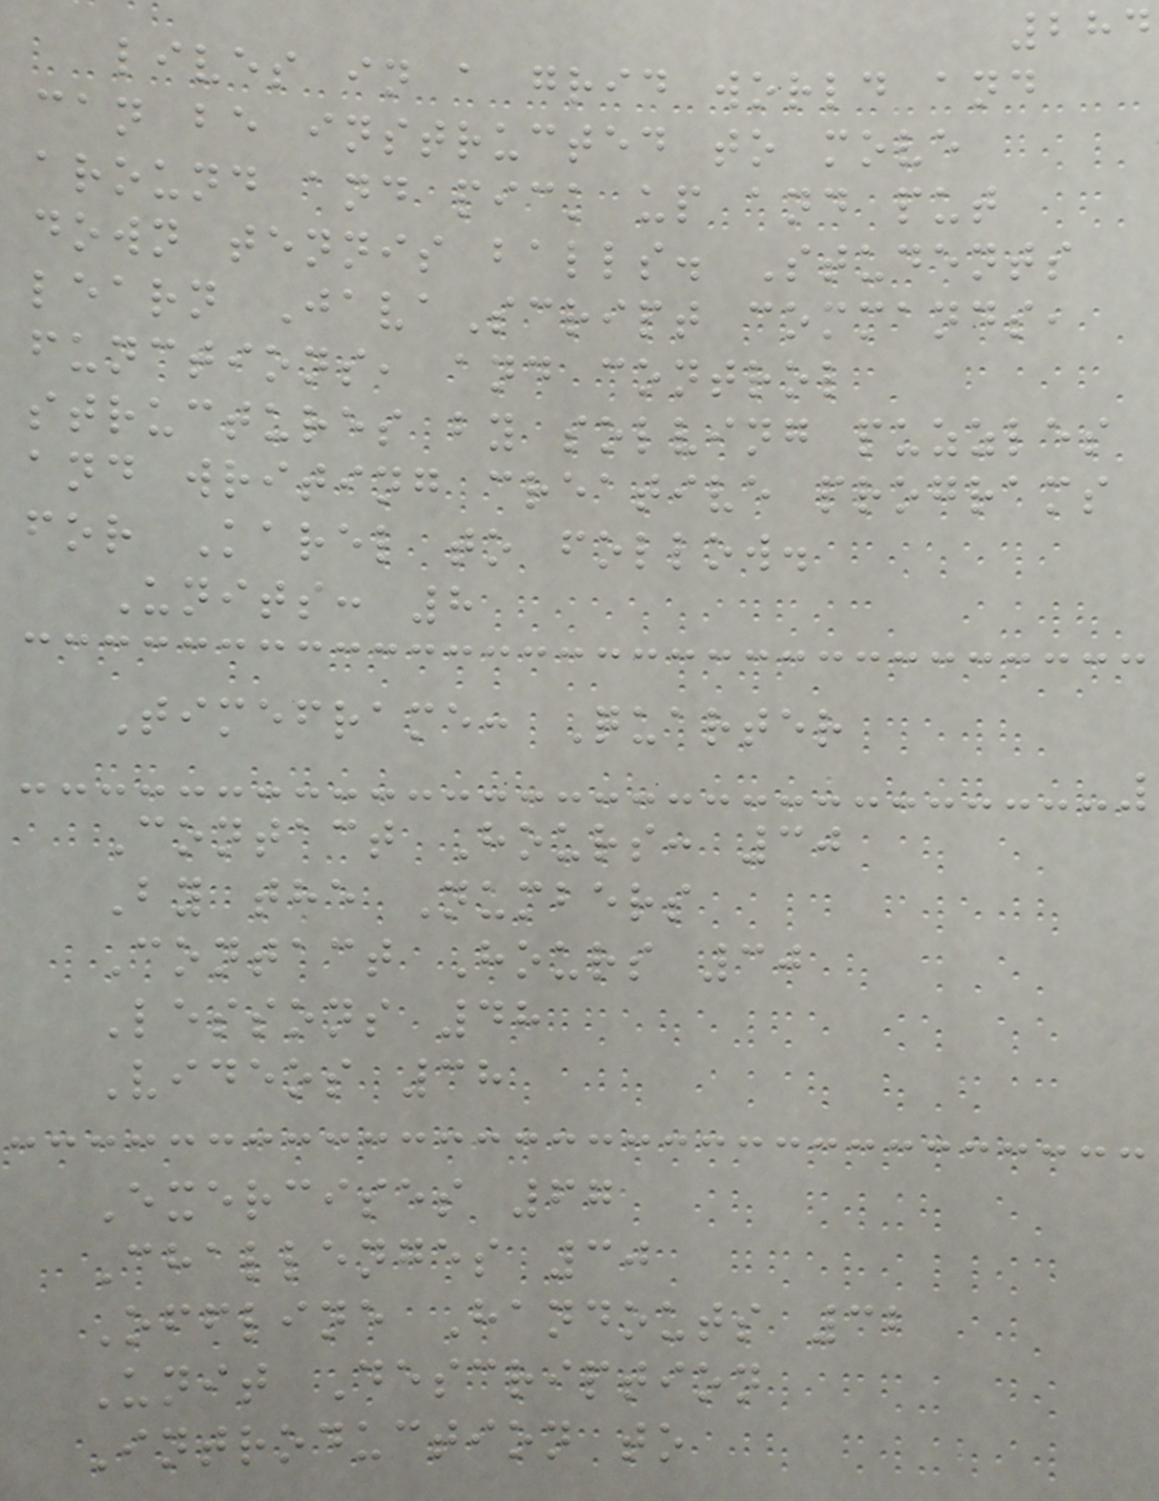284
lives in a grid world and
can be instructed to move
around and pick up and put
down tennis balls. Students
learn JavaScript commands,
functions, and control
structures by solving puzzles
and writing creative programs
for Karel to follow.
Units: 8
Timeframe: Quarter
Contact Hours: 30
By the Numbers
Contact Hours 30
Lessons 48
Videos 38
Exercises 67
Challenges 30
Offline Handouts 32
Unit Description
Introduction to
